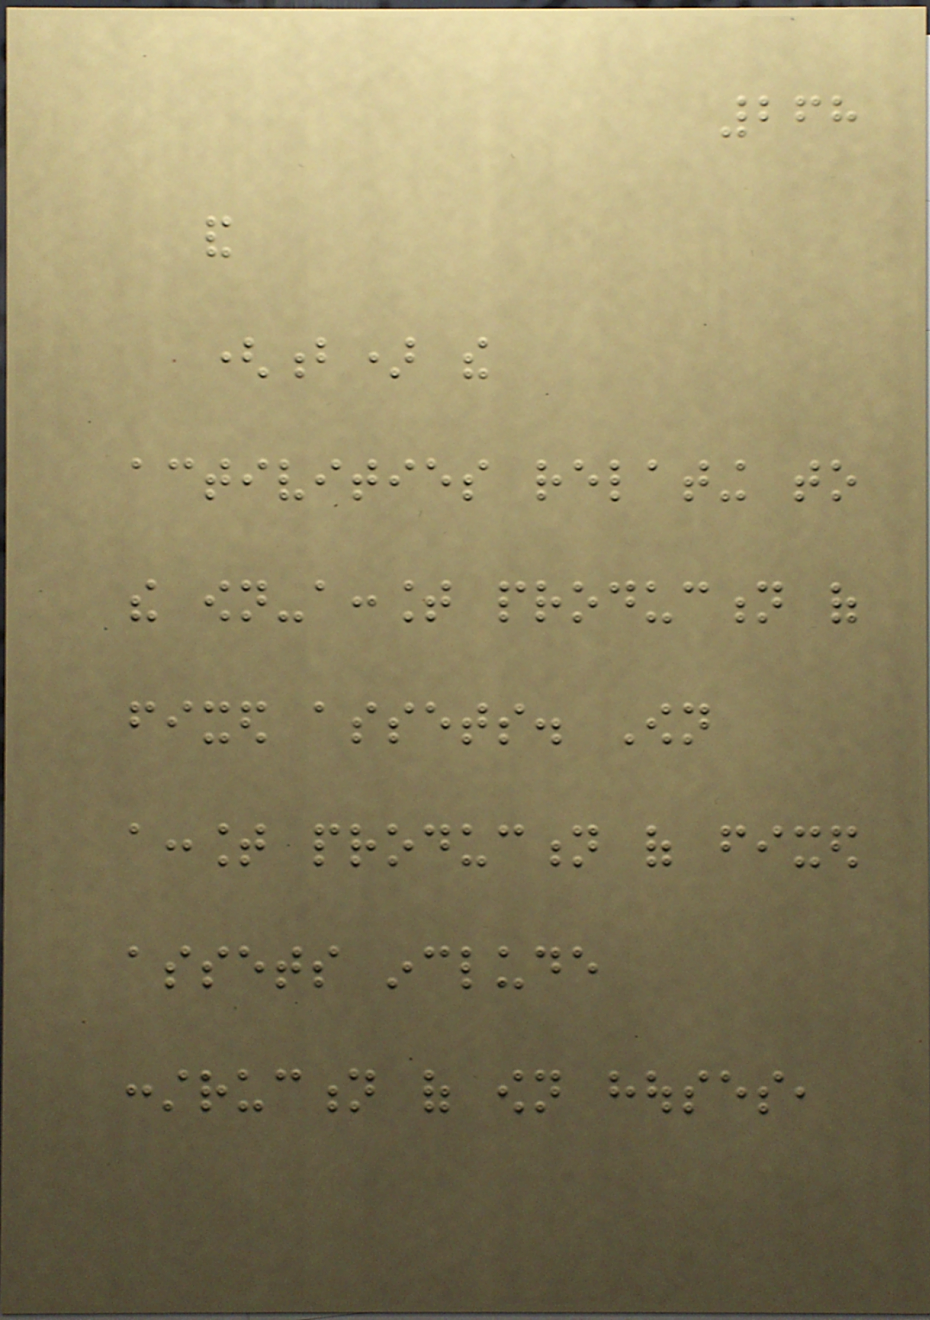268
and
(b) the
activities relating to
the own-account production of
fixed assets. Own
account production of fixed
assets include
construction of own houses,
